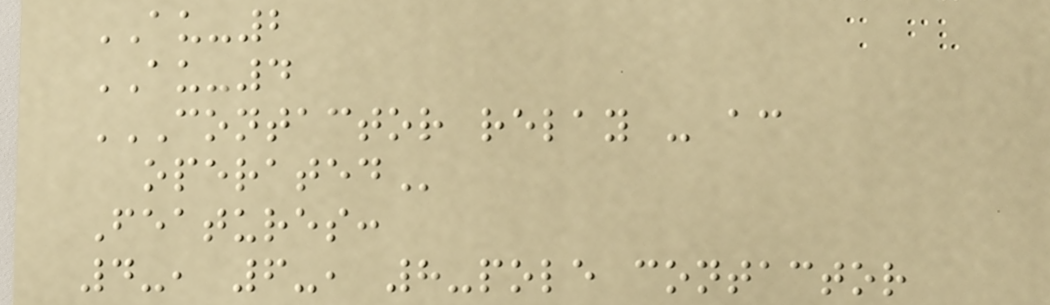AU-2
AU-4
CONTACTOR RELAY - AC
OPERATED
Features:
4-, 6-, 8-pole contactor
